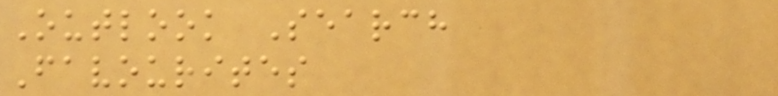Outlook Search
Favourites
